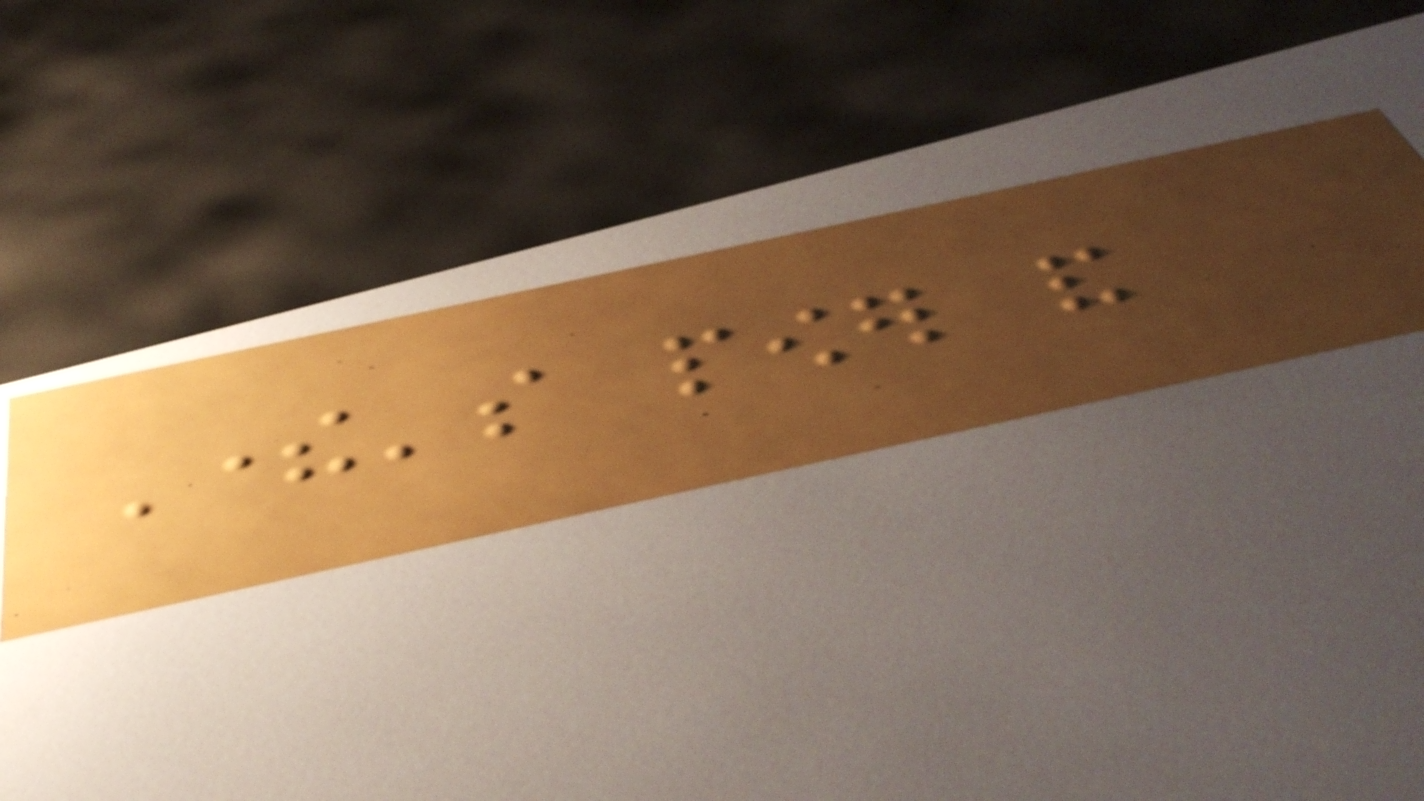There's power and
